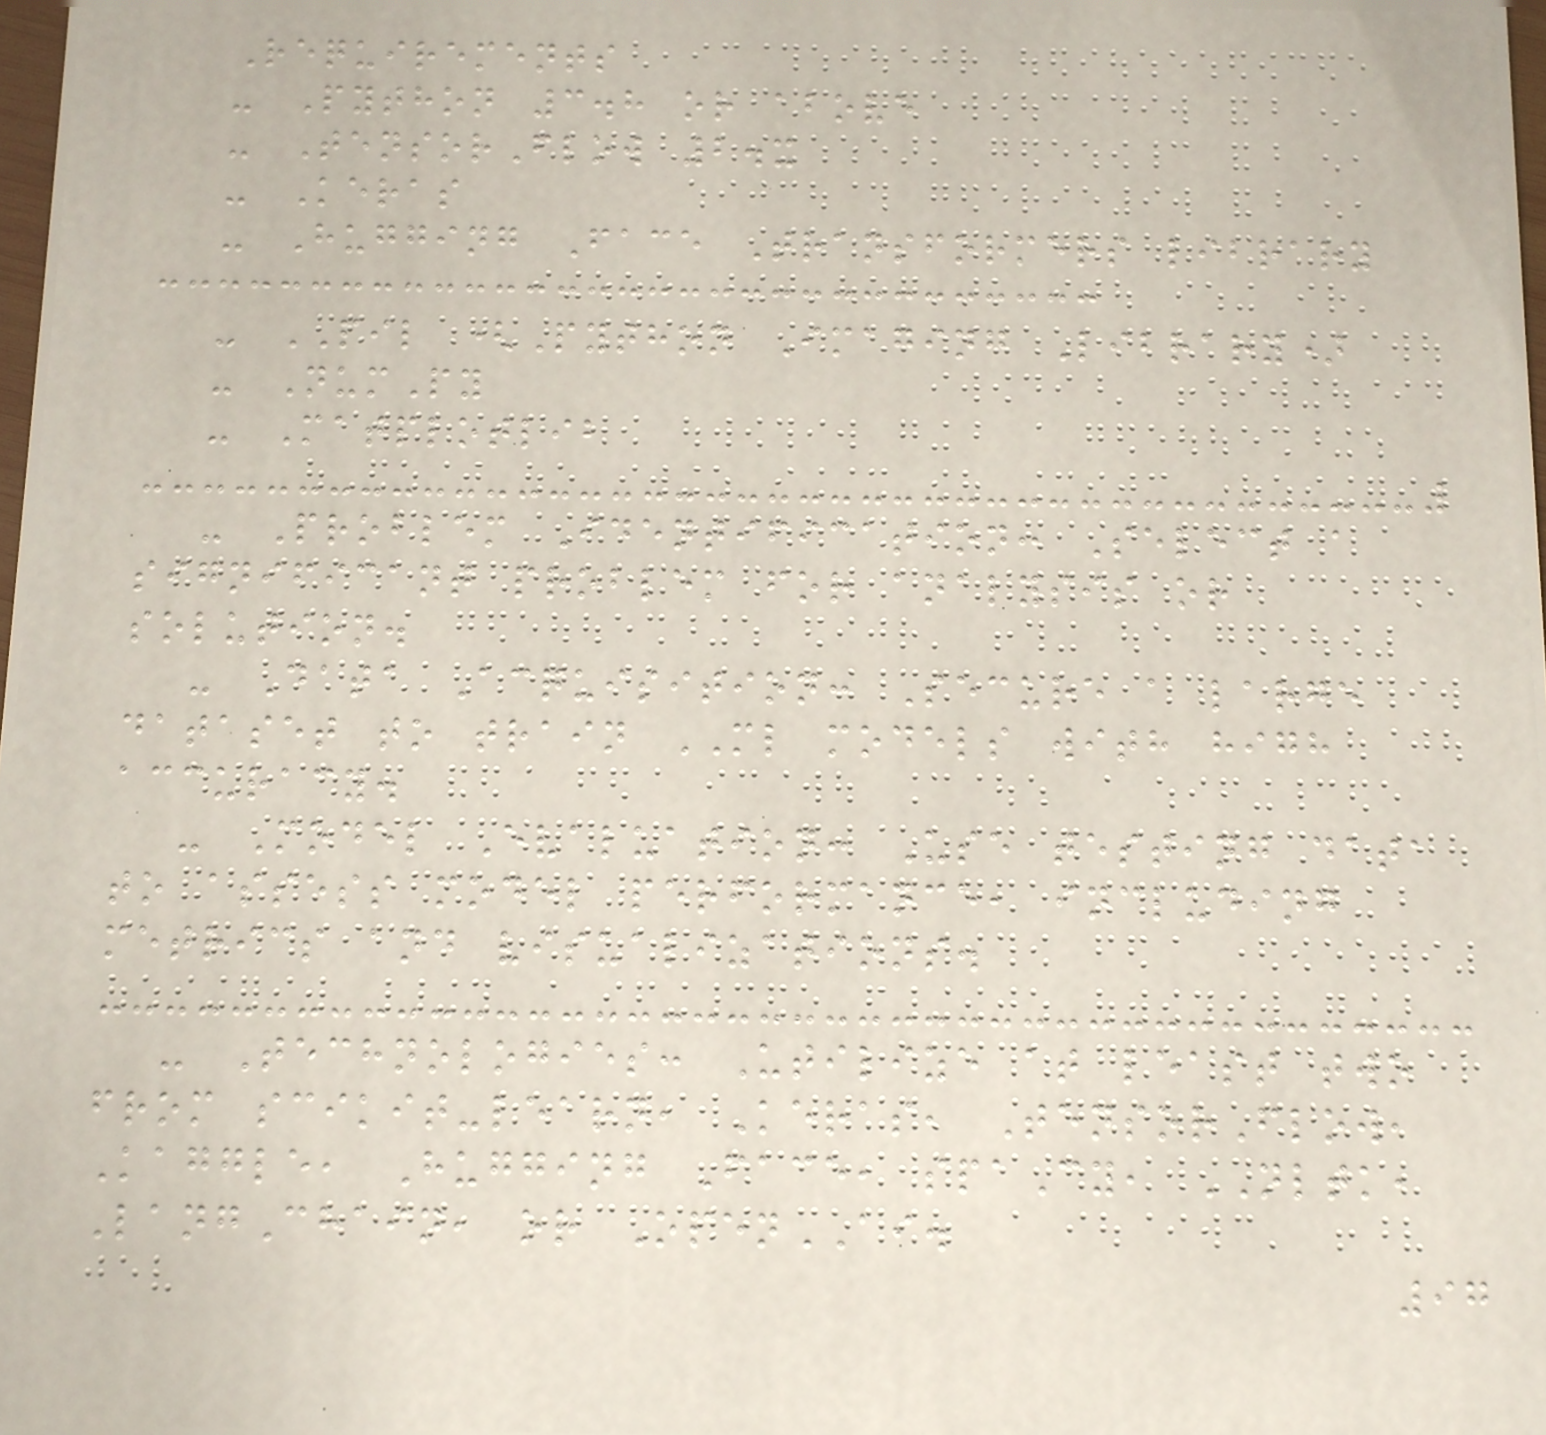Requirements
- Python 3.8 or above
- TensorFlow 2.x
- Keras
- Hugging Face Transformers library
- PIL (Python Imaging Library)
- NumPy
- Matplotlib
- Problem Identification: Select a
significant problem for analysis or
solution.
- Data Acquisition: Secure a large
dataset to train ML models with high
accuracy.
- Model Evaluation: Use testing data
to assess model performance, including
metrics and visualizations.
- Technologies: Utilize at least two
from scikit-learn, Keras, TensorFlow,
Kaggle, Hugging Face, spaCy, NLTK,
LangChain, or OpenAI.
97
